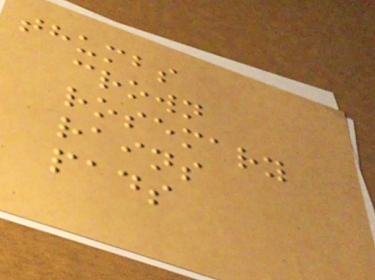thumbs
crown
rosemary
rains
pads
